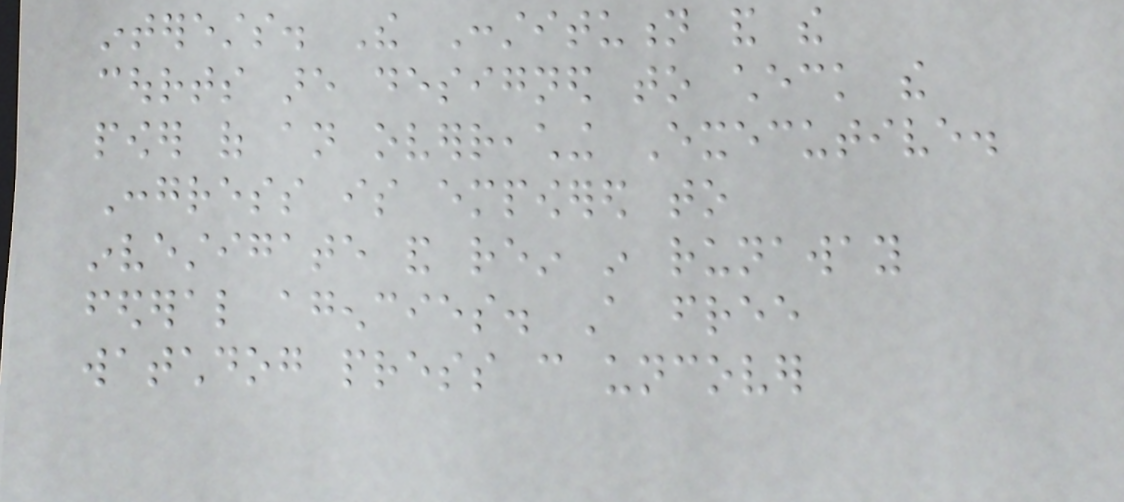interests. The Constitution and the
courts are designed to check the
power of an overreaching Executive.
Congress is empowered to
investigate and rein in runaway
federal agencies. A free
watchdog press can uncover
